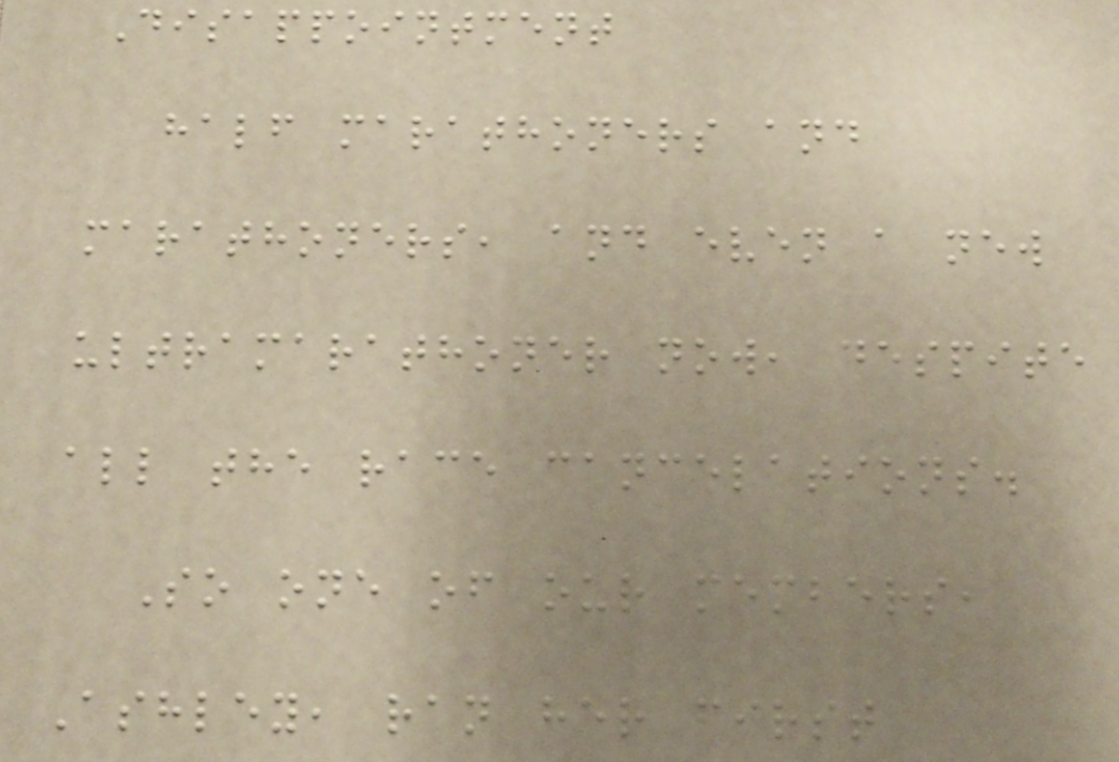Disappointment
half marathoners and
marathoners, and even a new
ultramarathoner now, despite
all the race cancelations.
So one of our members,
Ashley, ran her first
